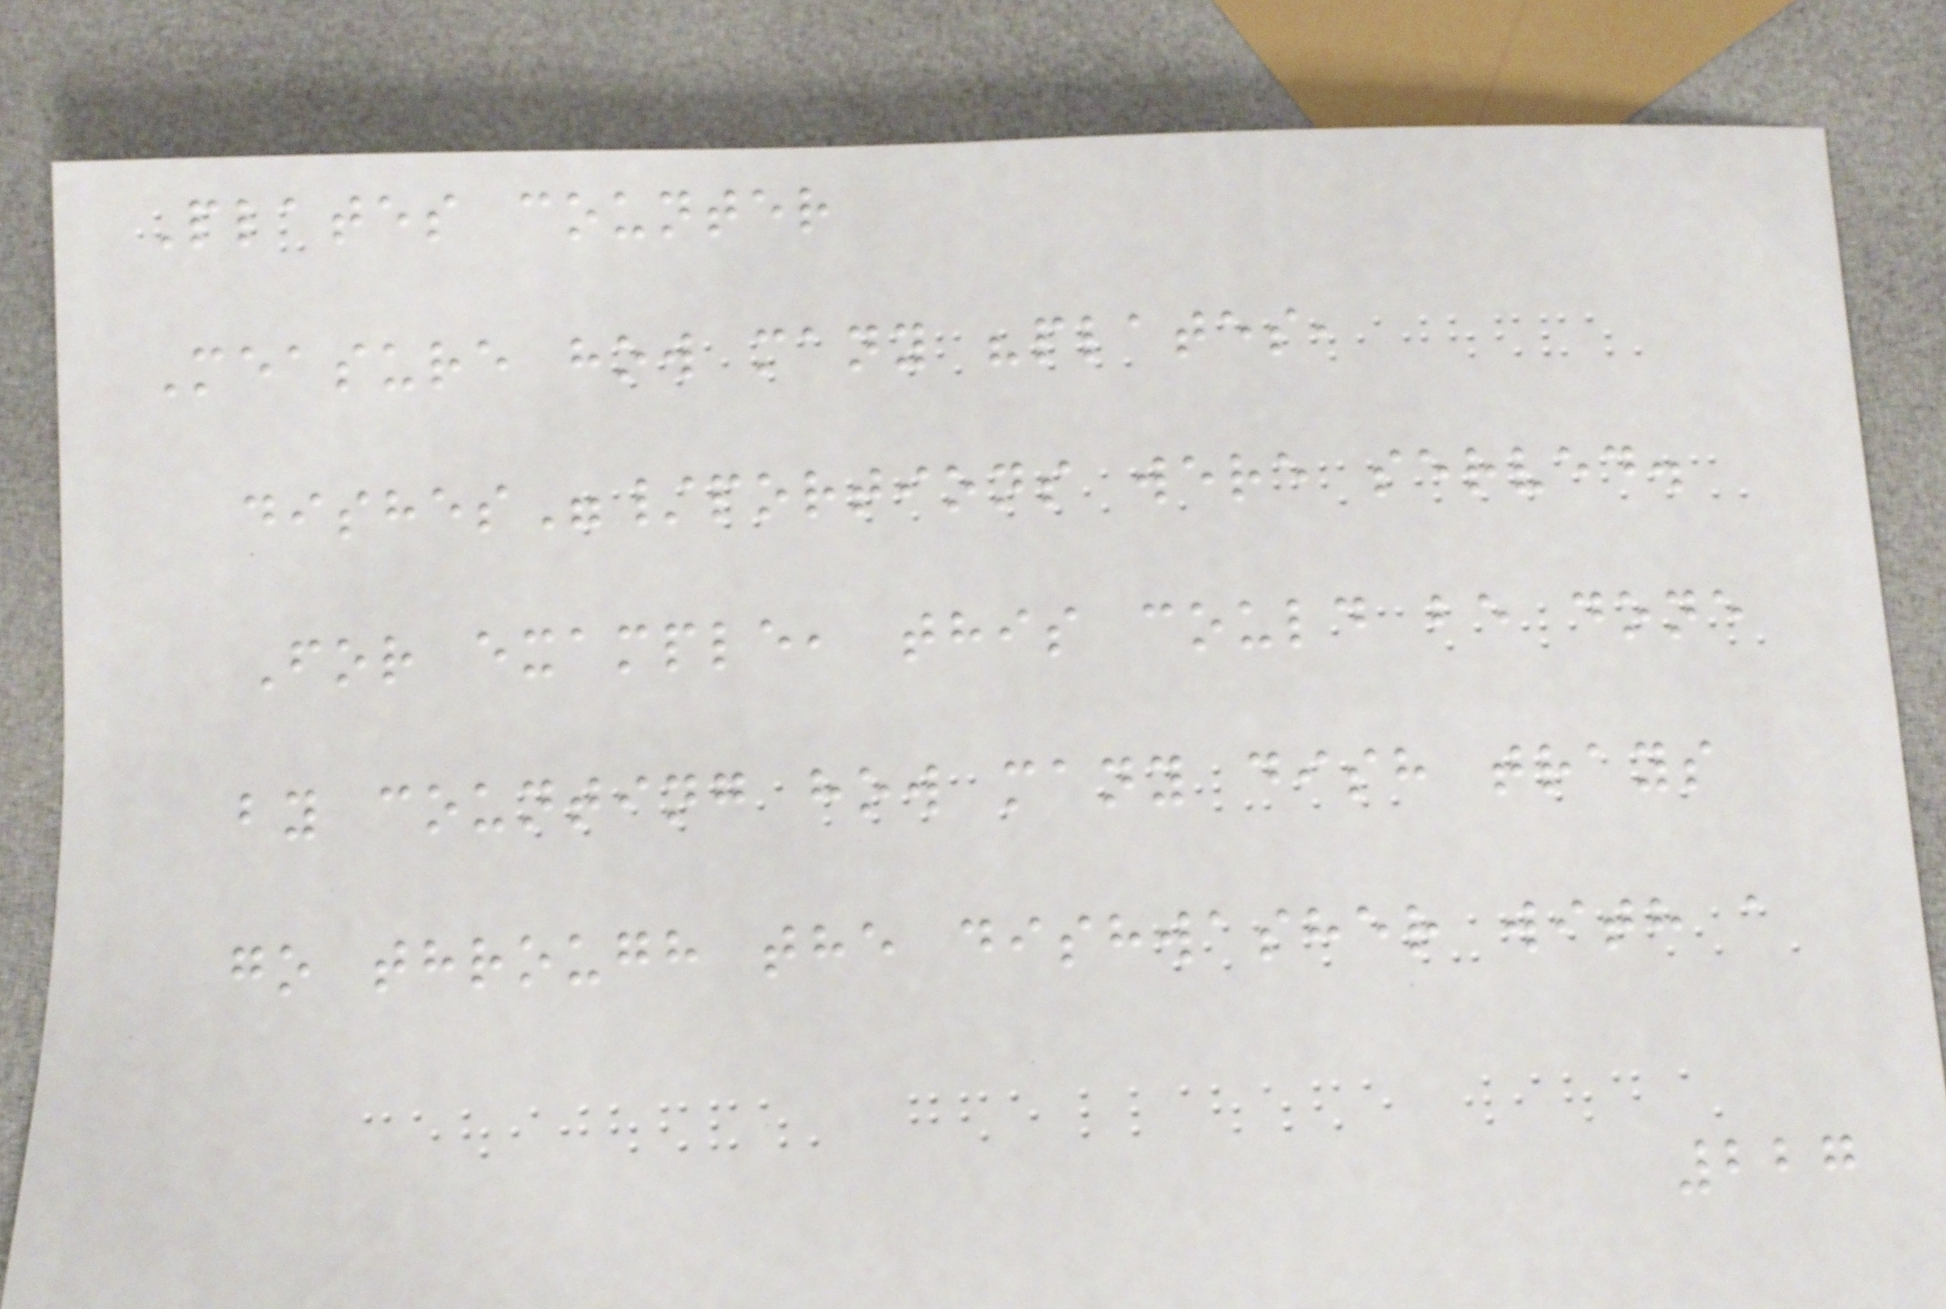Plates counter
Measure how many "plates,
dishes"/portions were served.
For example, this could be done
by counting how many dish trays
go through the dishwasher with a
227
